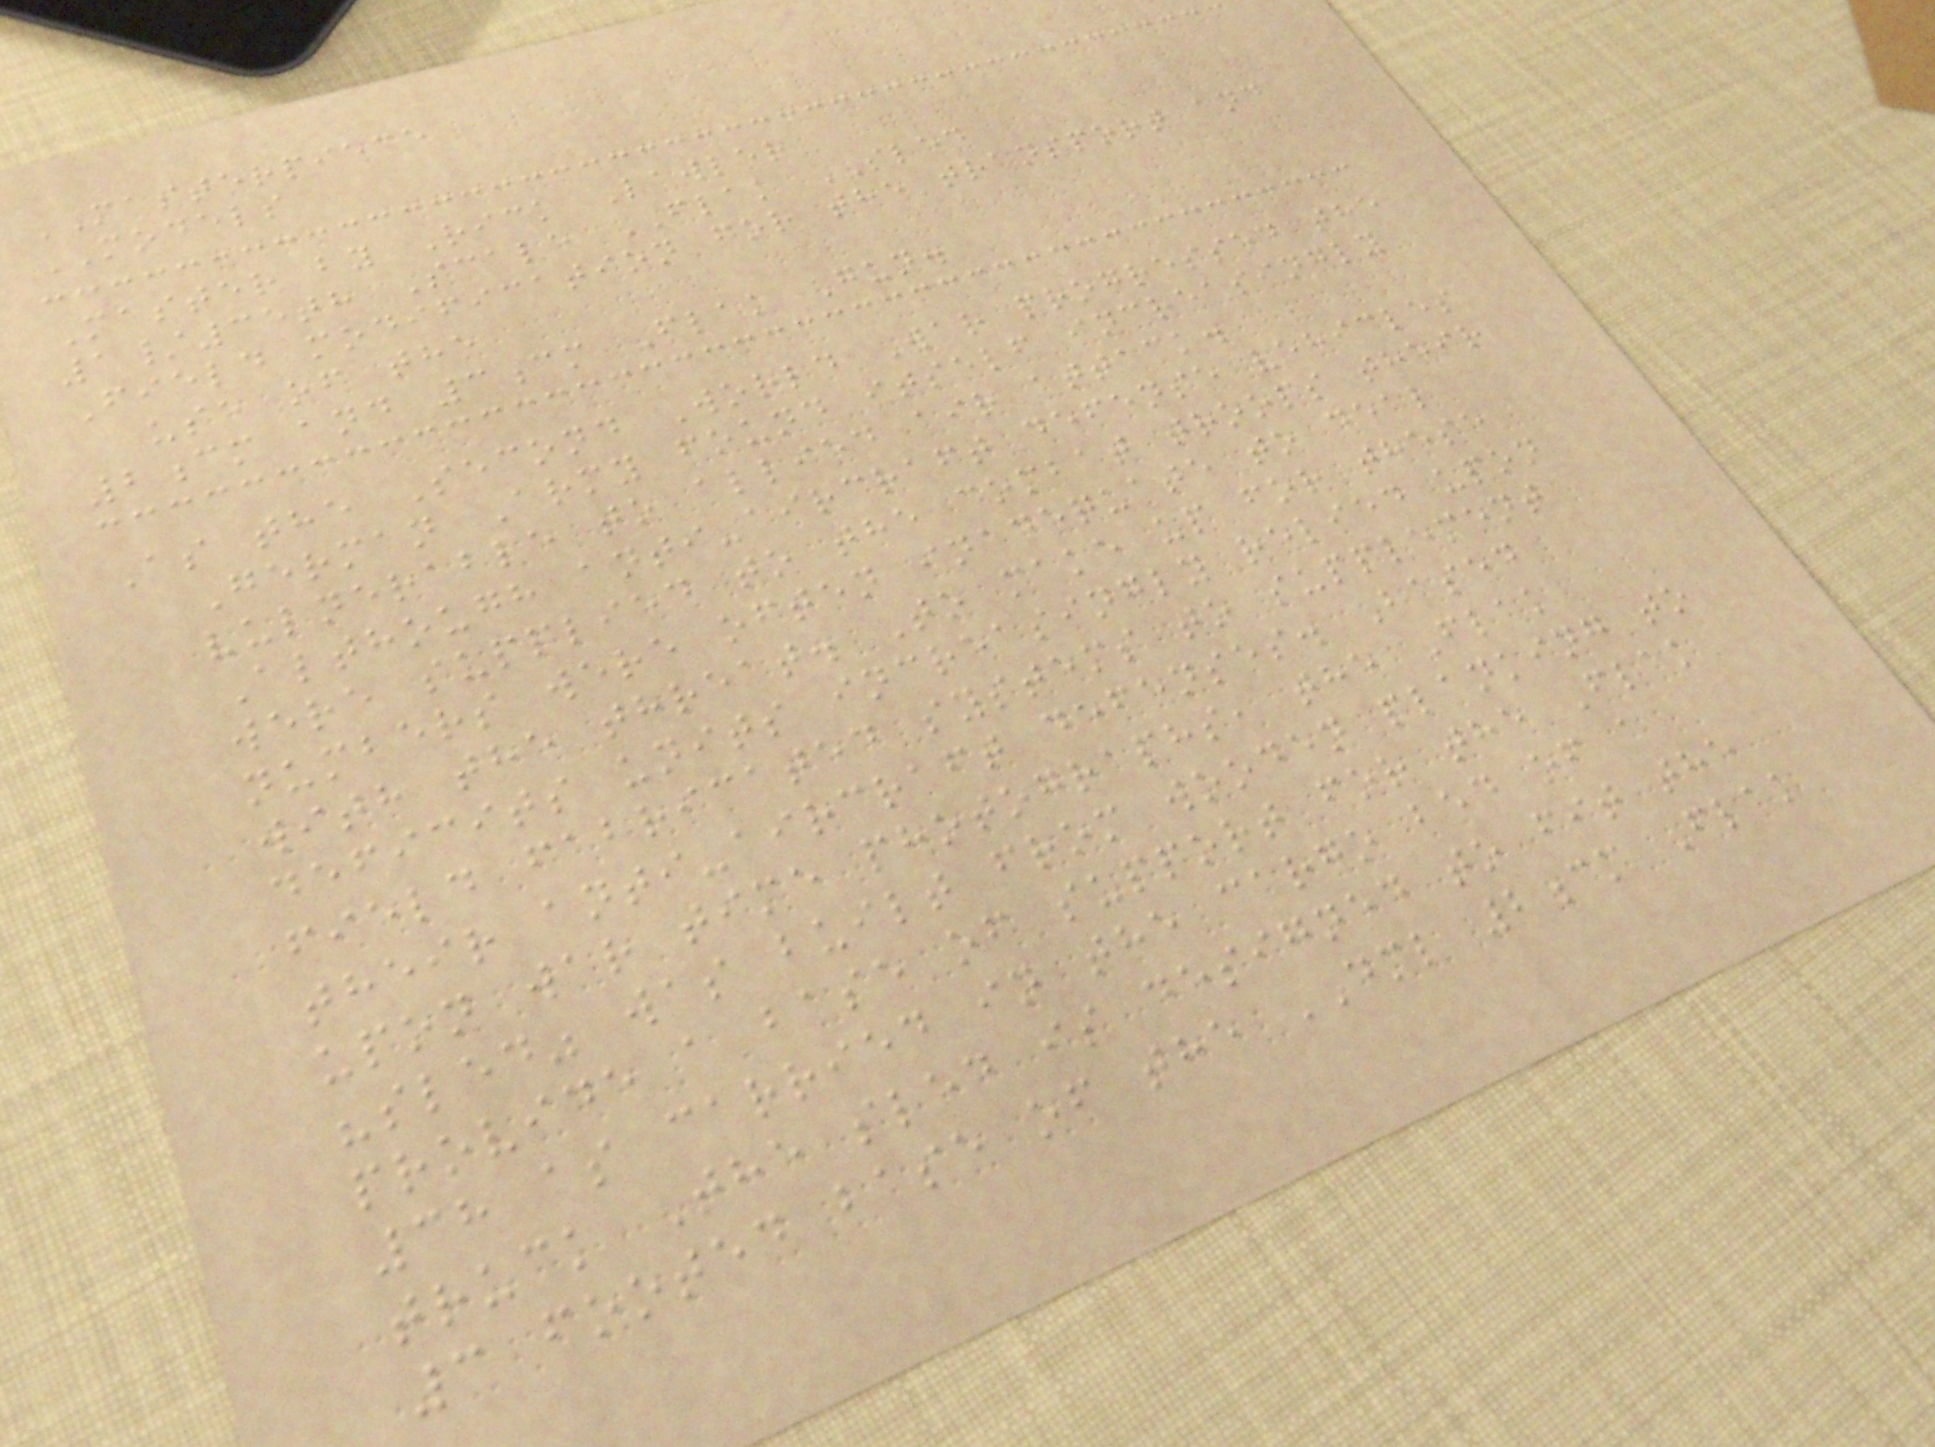MASTERPIECE
MODELS
Master by Rick Lawler
1/35th Scale FLAK SLED
Field modification for the transport and
use of the
2cm and 3cm Flak Gun.
As the Second World War progressed the
German Army found itself increasingly
vulnerable to allied air attack.
Although anti-aircraft defense vehicles
were supplied to the combat troops their
numbers were often inadequate to deal
with the threat. To make up for these
deficits units increasingly relied upon
field fabricated systems to supplement
their anti-aircraft defenses. Based
upon war time photographs, the Flak
"sled" was built from wooden planking to
provide a base of support for the Flak
38 as carried in the cargo bed of a
truck The sled is designed to fit the
3 footed base of the DML 2cm Flak
